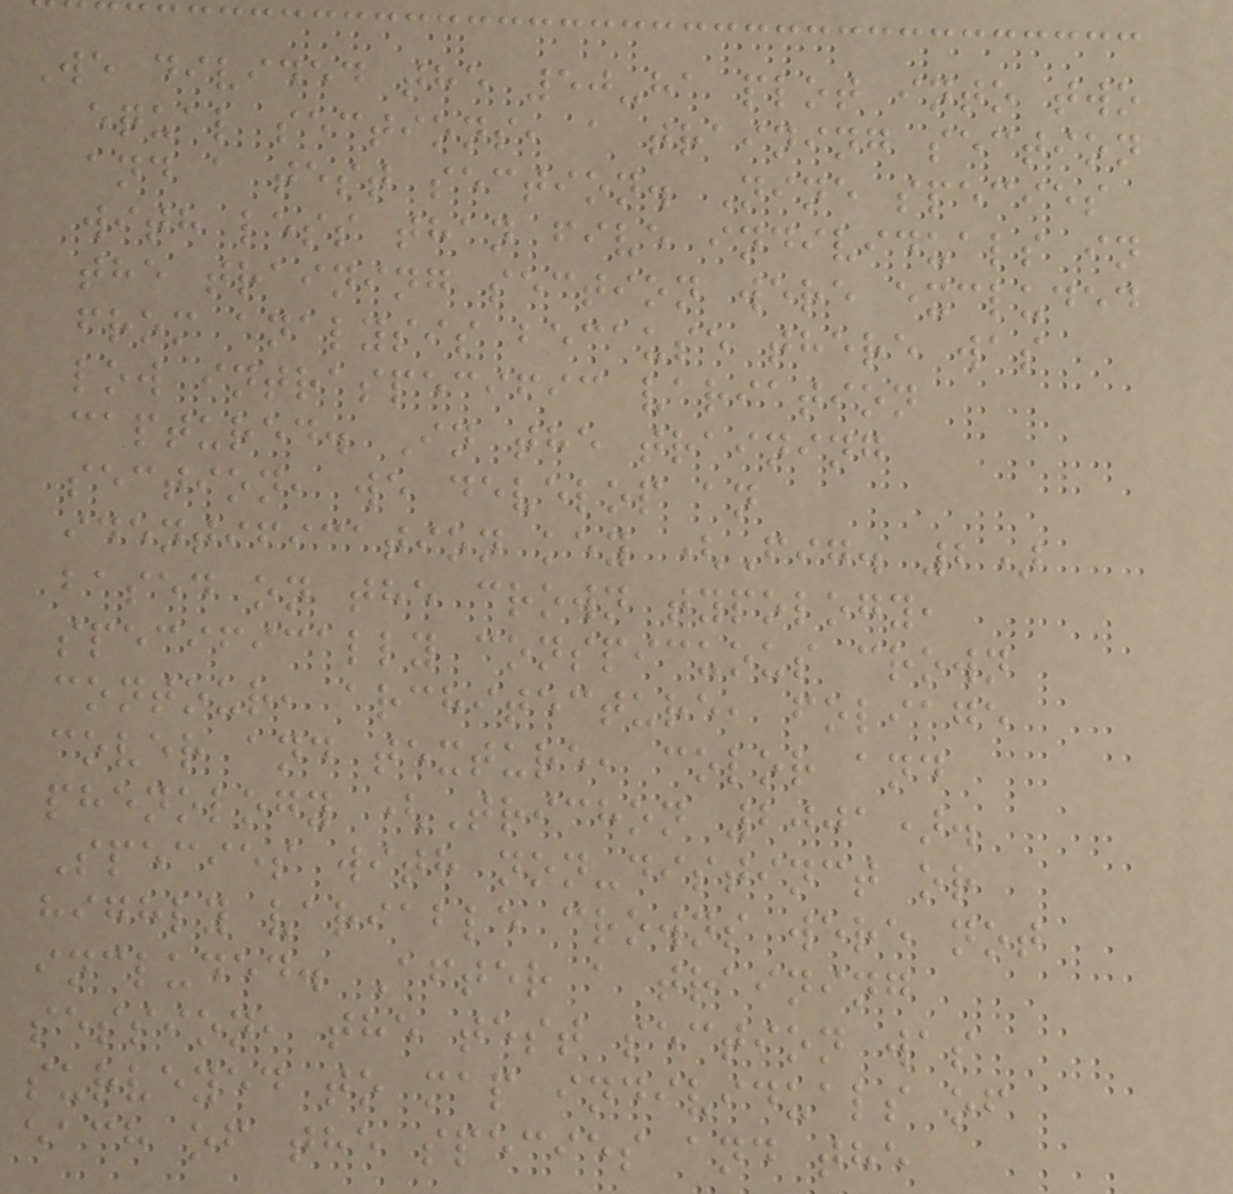We divided the 50-ha plot into two
equal sections, a training section
and a test section. Nine species
with less than five individuals in
the training section were excluded
from analysis because there was
low intraspecific variation
captured. In the training
section, we develop an
identification key (Fig. 2)
based on the crown typology,
specifically conspicuous crown
contour, architecture, foliage
cover and texture, color and
phenology (Trichon 2001).
Species with non-distinct or
highly variable crowns were not
included. After a training
session, the test section was
surveyed to map individuals of
each of the species and the
